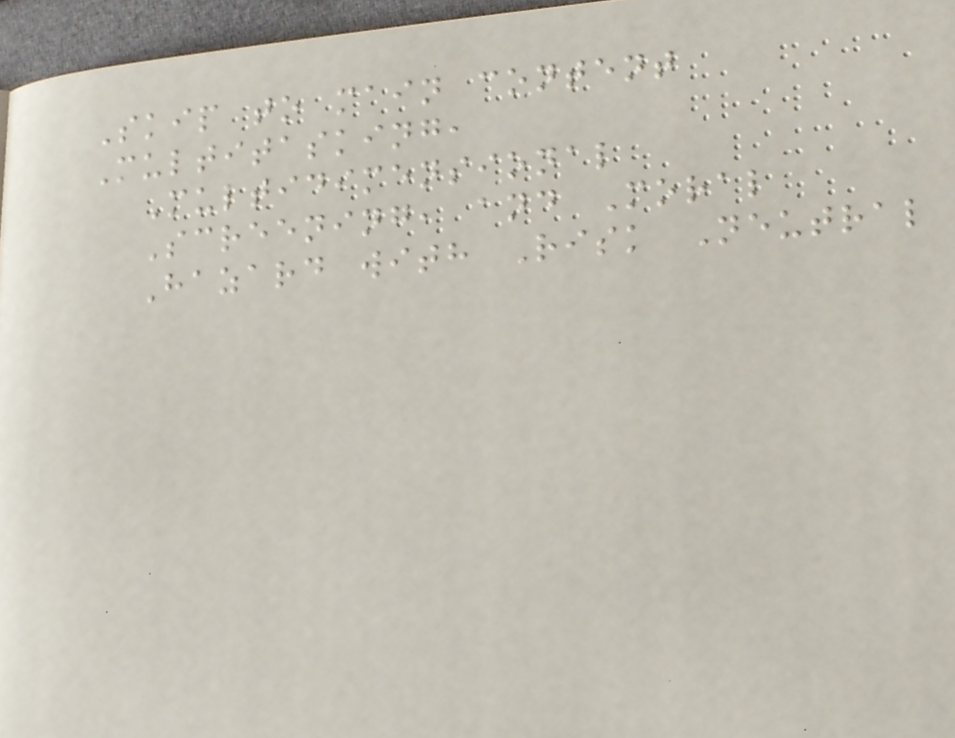Skip to main content
Multitasking,
Multidimensional
Screening, and Moral
Hazard with Risk Neutral
